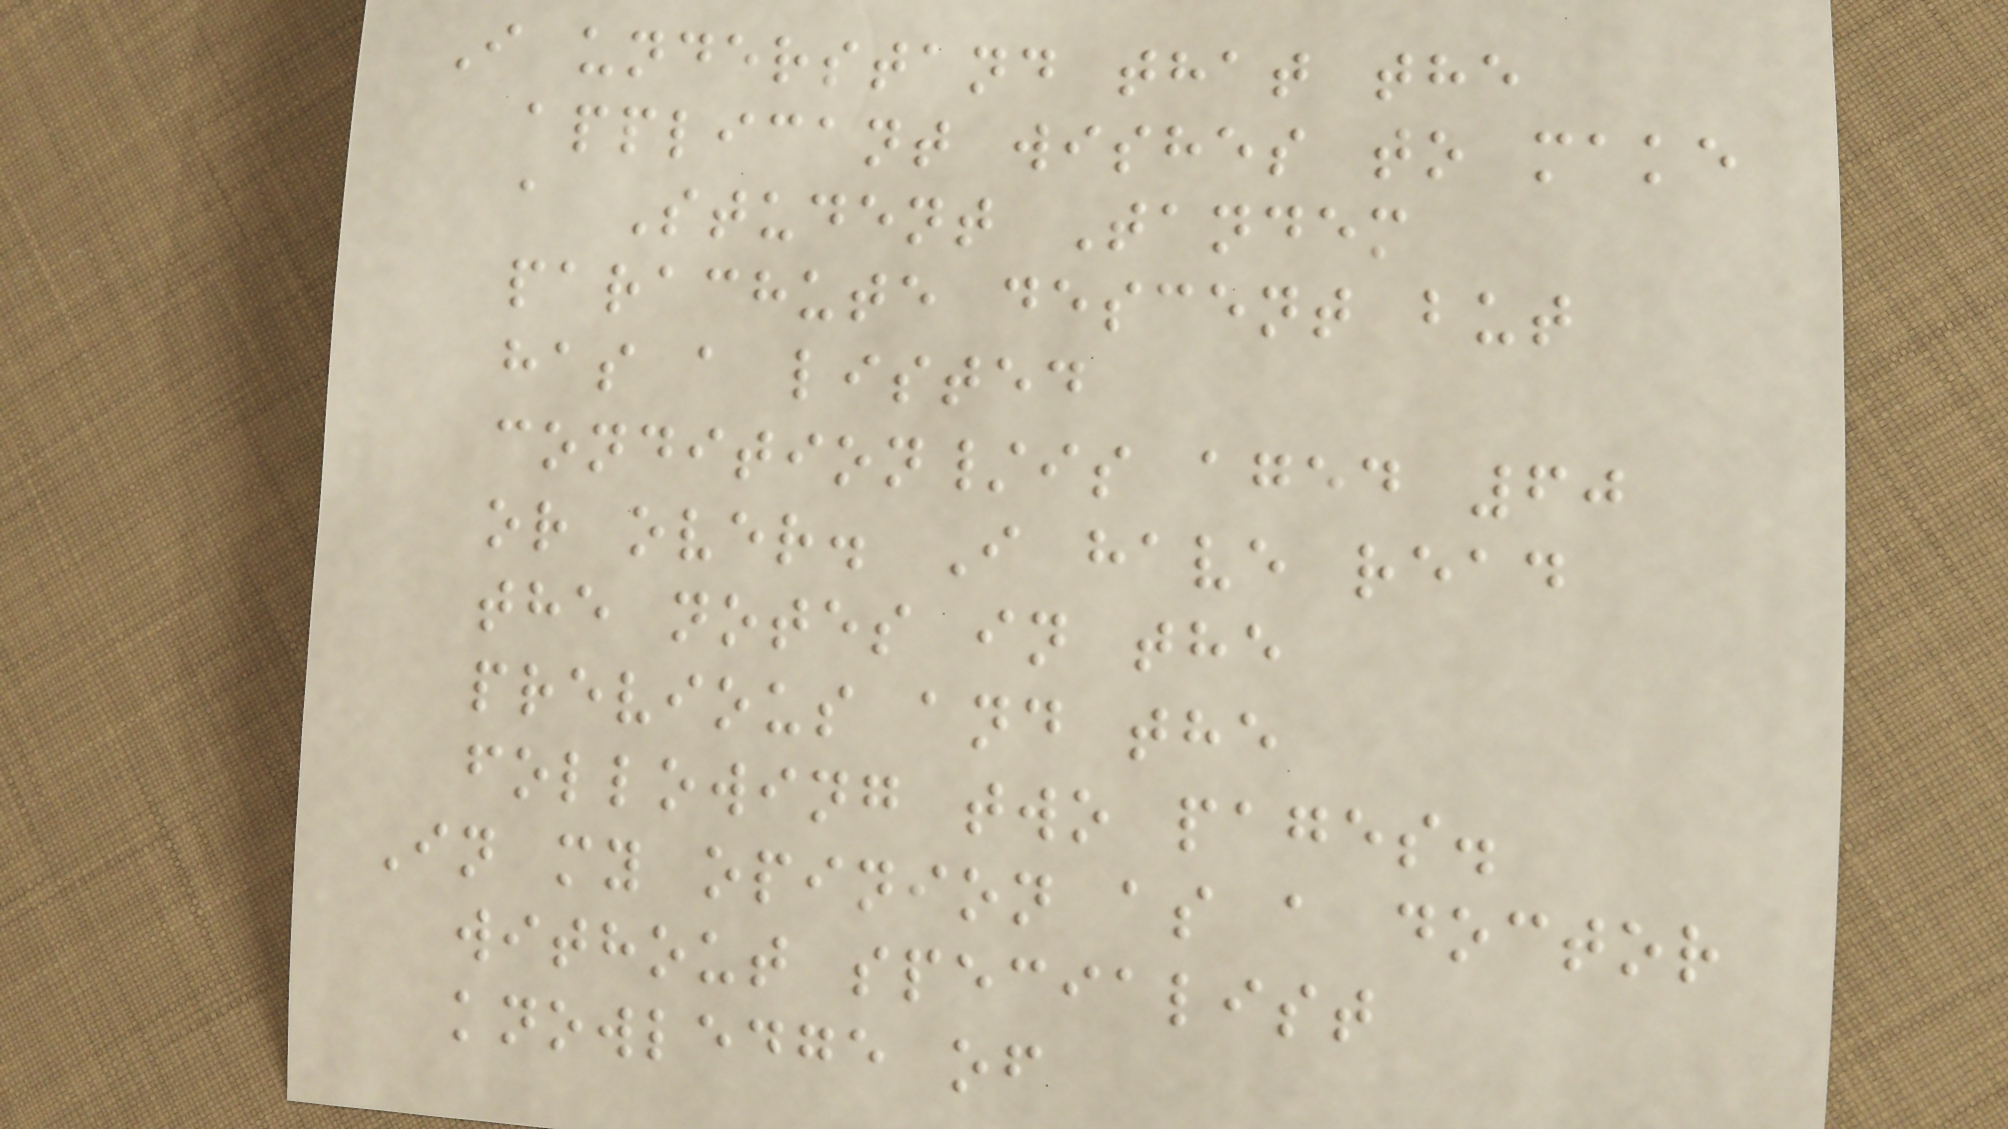I understand that the
applicant wishes to make
a Student Tandem
parachute descent but
has a listed
condition/is aged 60
or over. I have read
the notes in the
previous and the
following two pages.
In my opinion as a doctor
without specialist
knowledge of
